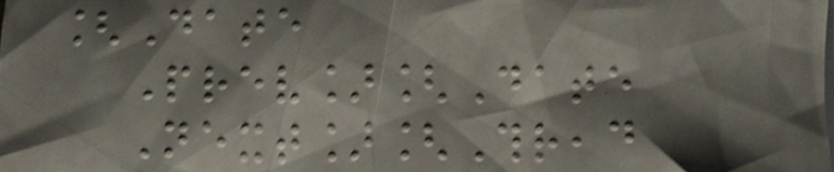[Date
Prev][Date
Next][Thread
